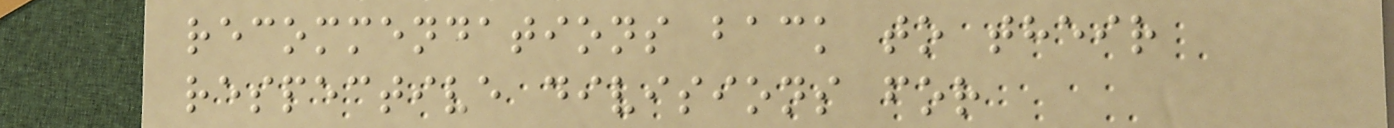recommendations back to their
respective divisions for
